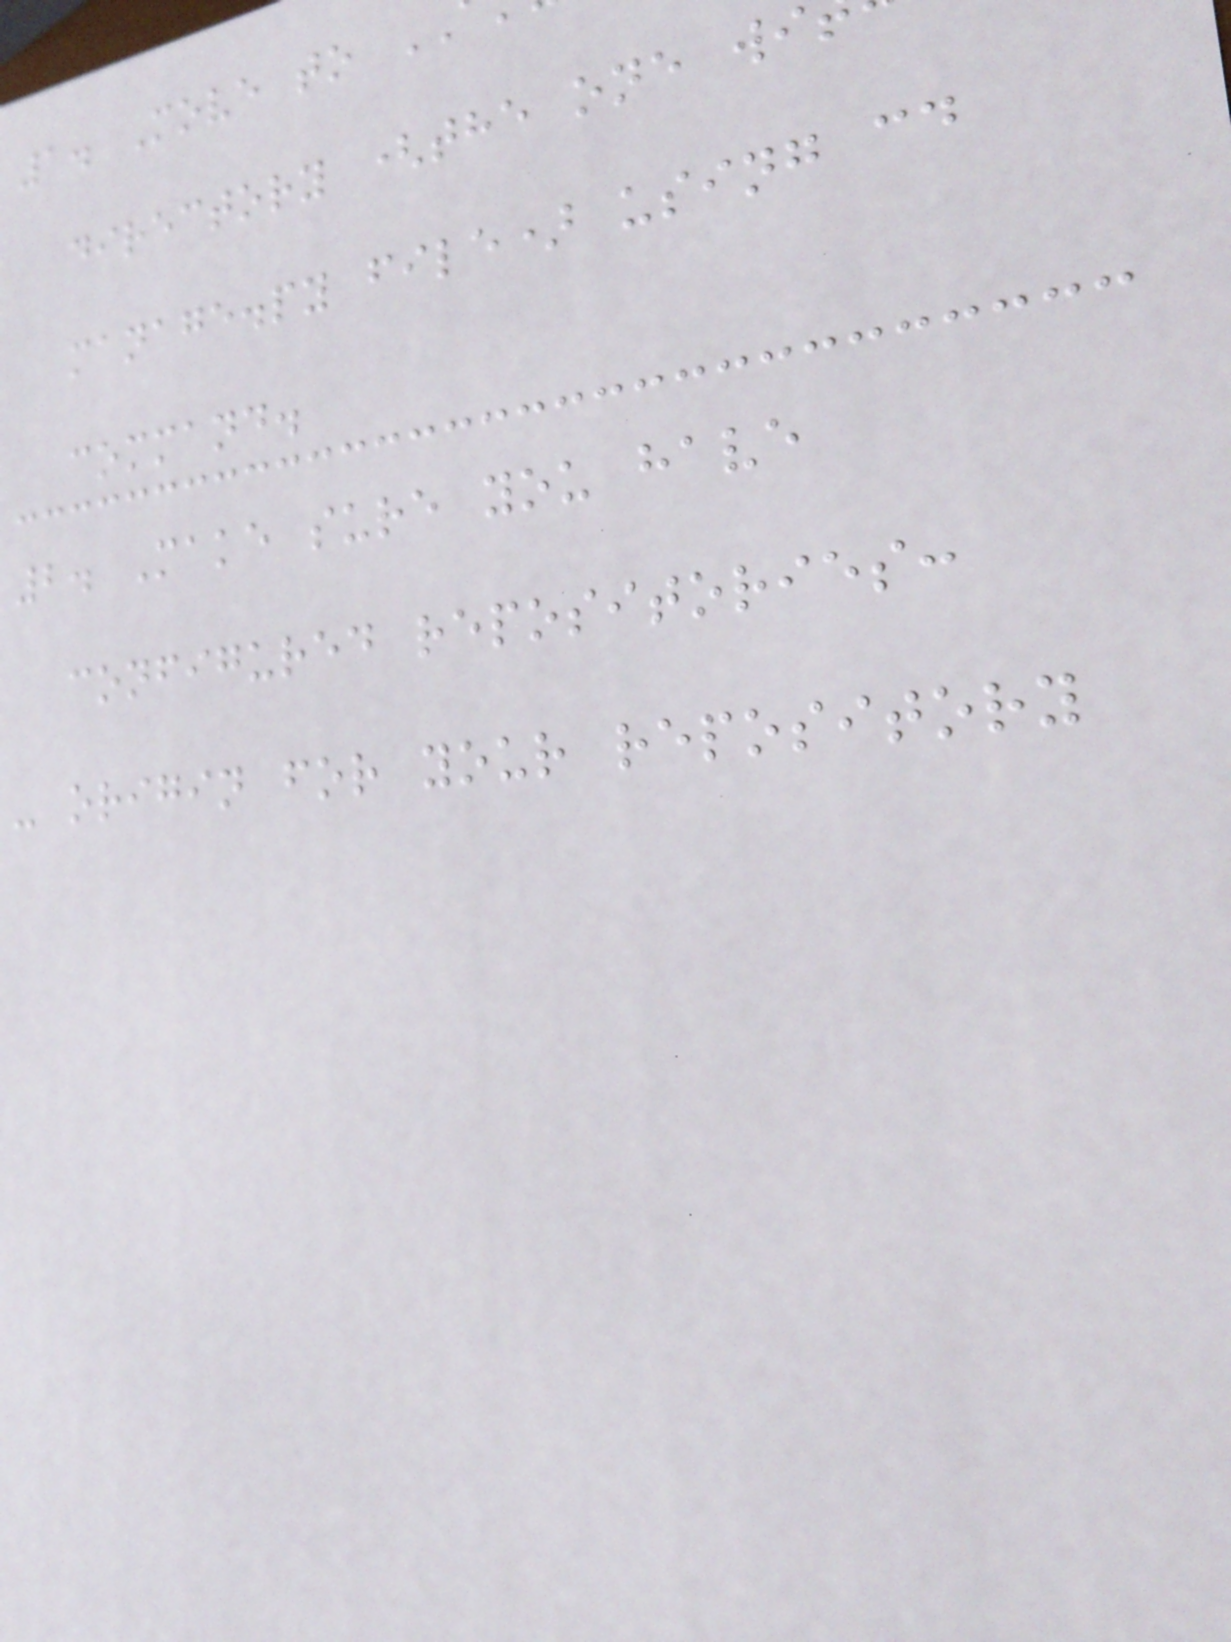1. Move to
directory (the one wi
manage.py file) using cd
command.
2. Make sure you have
configured repositories:
- origin for your repository
